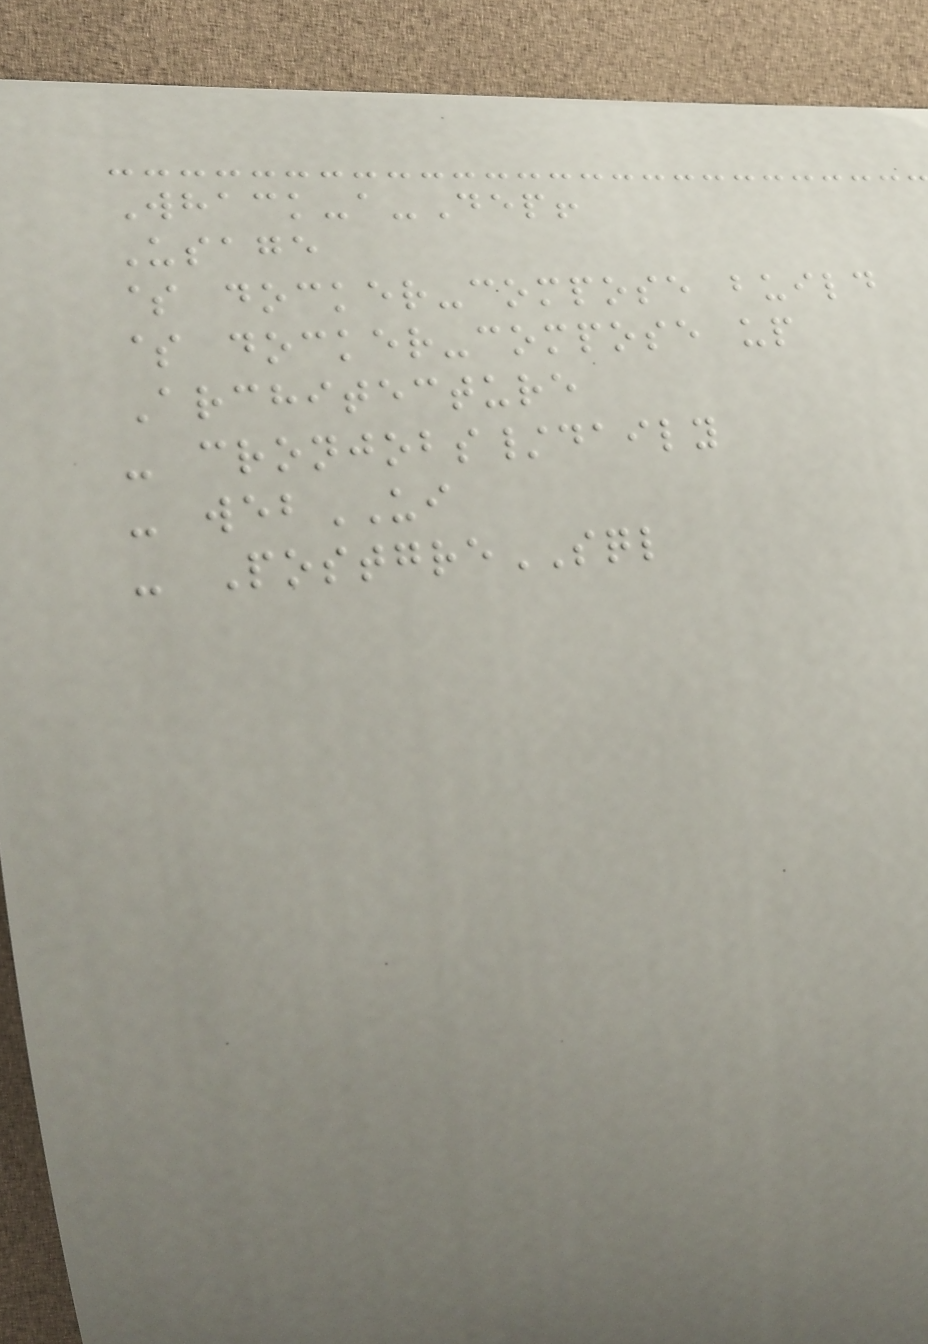Whack-a-Dep!
Usage
$ docker-compose build
$ docker-compose up
Architecture
- cronjobs/daily
- webUI
- PostgreSQL
